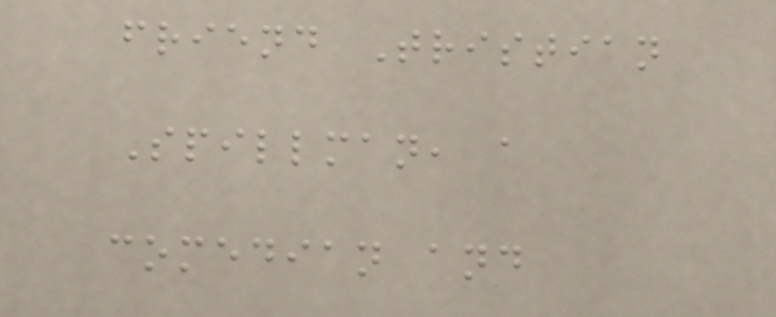friend Tristian
Spillman, a
comedian and
